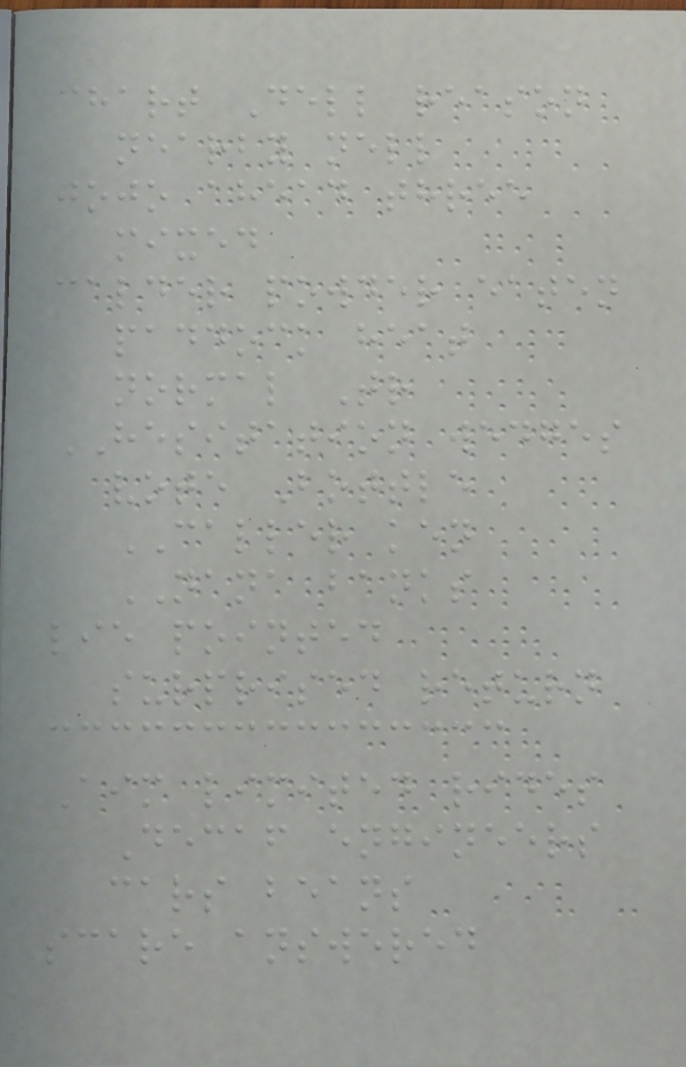chart Dell reason
nearby nell
jojo ahead three
mixed
calder powder eaten
paddock heat
normal Tr
HESITATION wedges
vote Bottle
CALLER ken
NANA banks
lie pointed
surprised return
Aim limited rides
Decaf engineers
cars beans
scare answered
